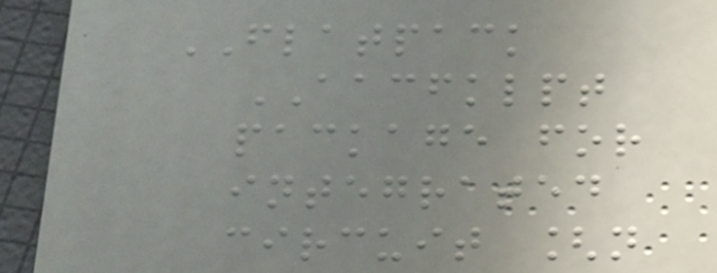FLATPACK
AACFKLPT
package for
integrated
circuit [n
